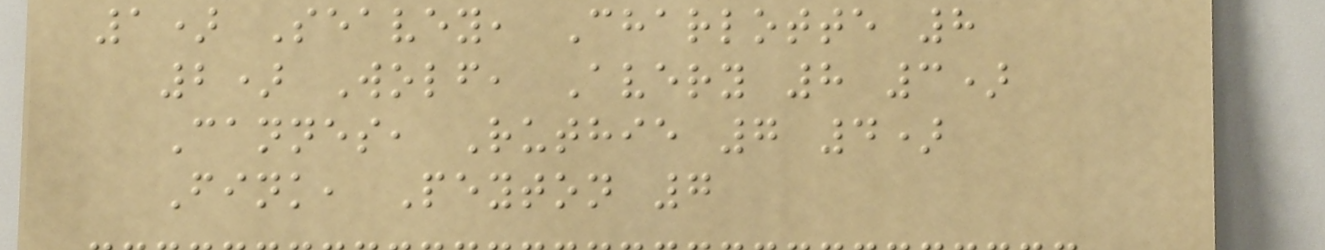1) Seavey, Charlotte 8
2) Wolf, Avery 8 3)
Cannes, Ruthie 7 4)
Fink, Peyton 7
